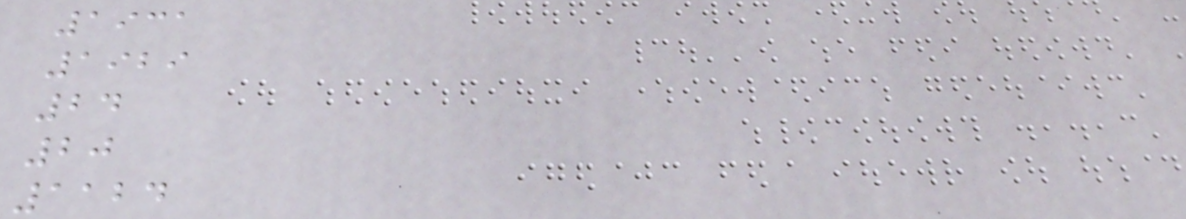1931
1929
24
20
1124
